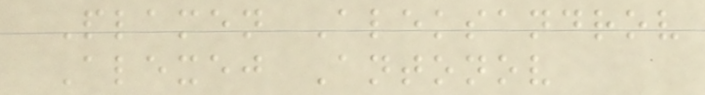Plamen Aleksandrov
Alexej Antonov
